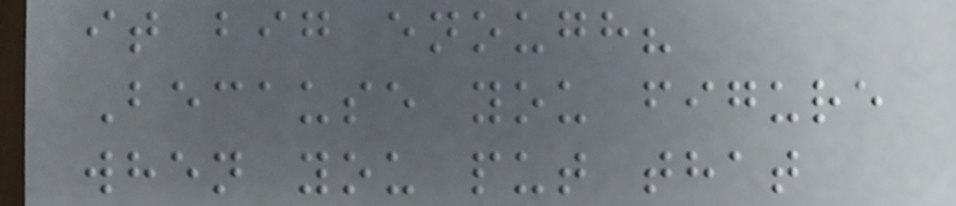it big enough?
Because you figure
when you put that
